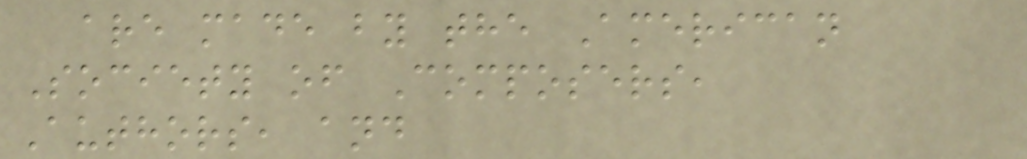are made by the American
Society of Composers,
Authors, and
